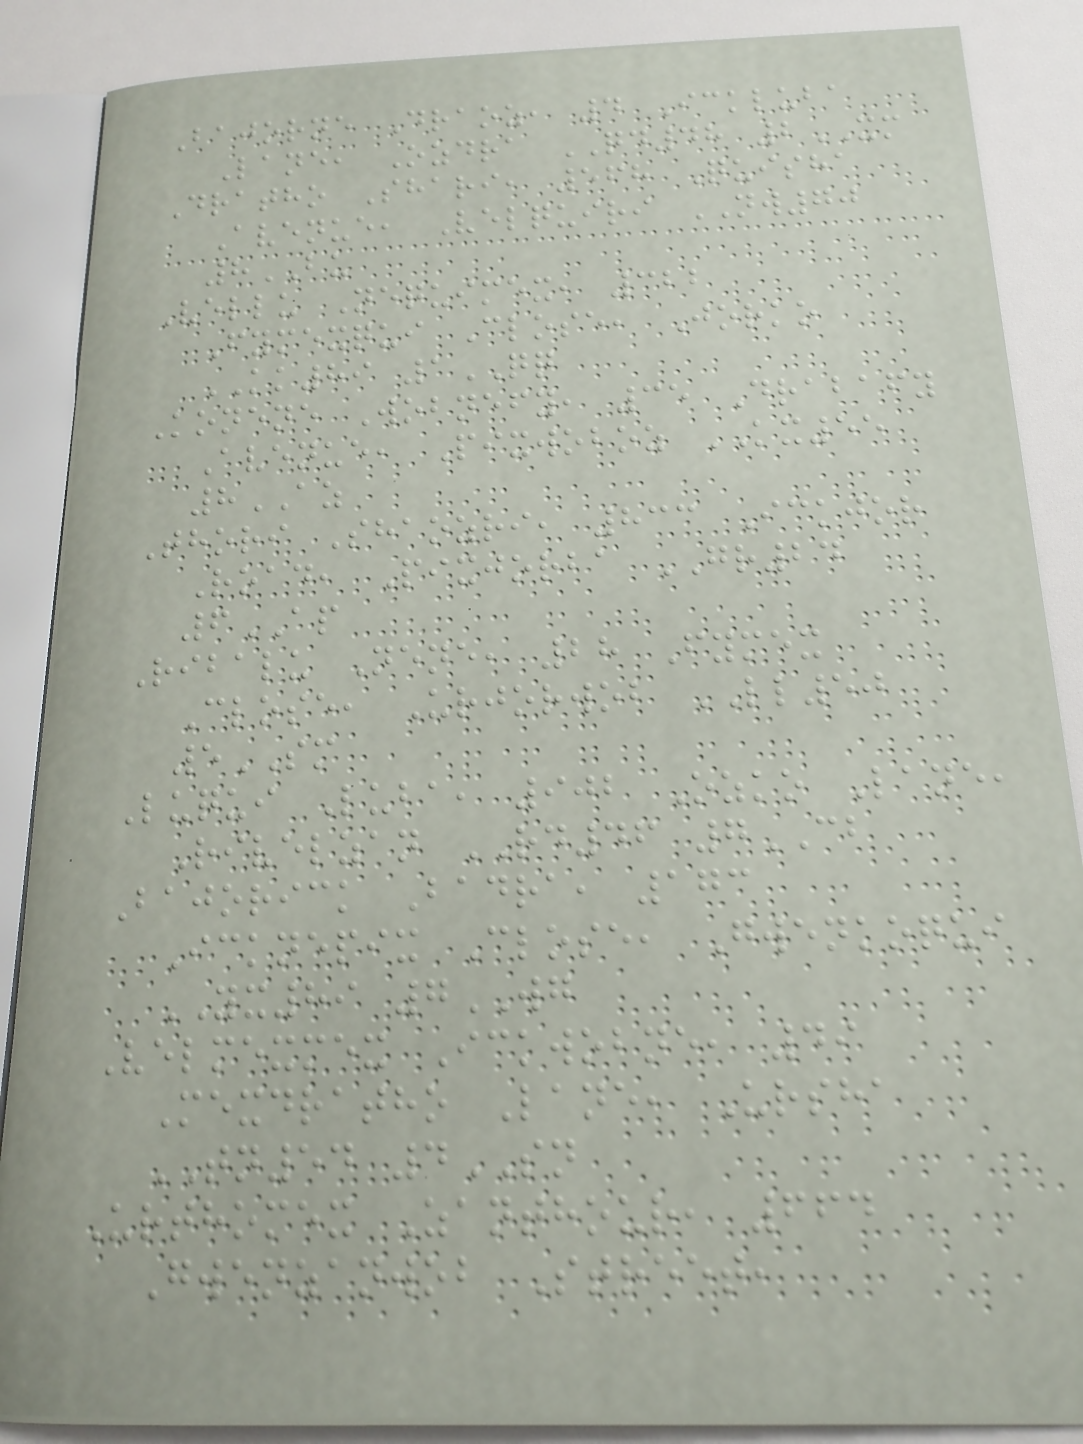Bajorne Draoz, 4 Ickluba
Lane, Ozdra QD48 2XM
Dratho Shari, 568 Quisha
Avenue, Velquiri NW70
8BU
Vellu Nequimex, 322
Fymexqui Close, Jorko
KK89 1QQ
Konene Wobnefy, 35 Drabafy
Avenue, Pixwoboz KX55
8AZ
Thori Shaozri, 833 Ickjor
Road, Pixjorba GR24
6AP
Ribalu Nene, 28 Fymex
Close, Urjorwob LL50
5SM
Luqui Luba, 902 Ozko Lane,
Rivelzan RD46 7CB
Bajorick Badra, 173
Icknepix Close, Gwenkoqui
YX89 7WG
Velmexmex Ickwobne, 49
Mexdratho Lane, Ursha
TN54 4SN
Urthomex Zanthour, 664
Gwenzanwob Street,
